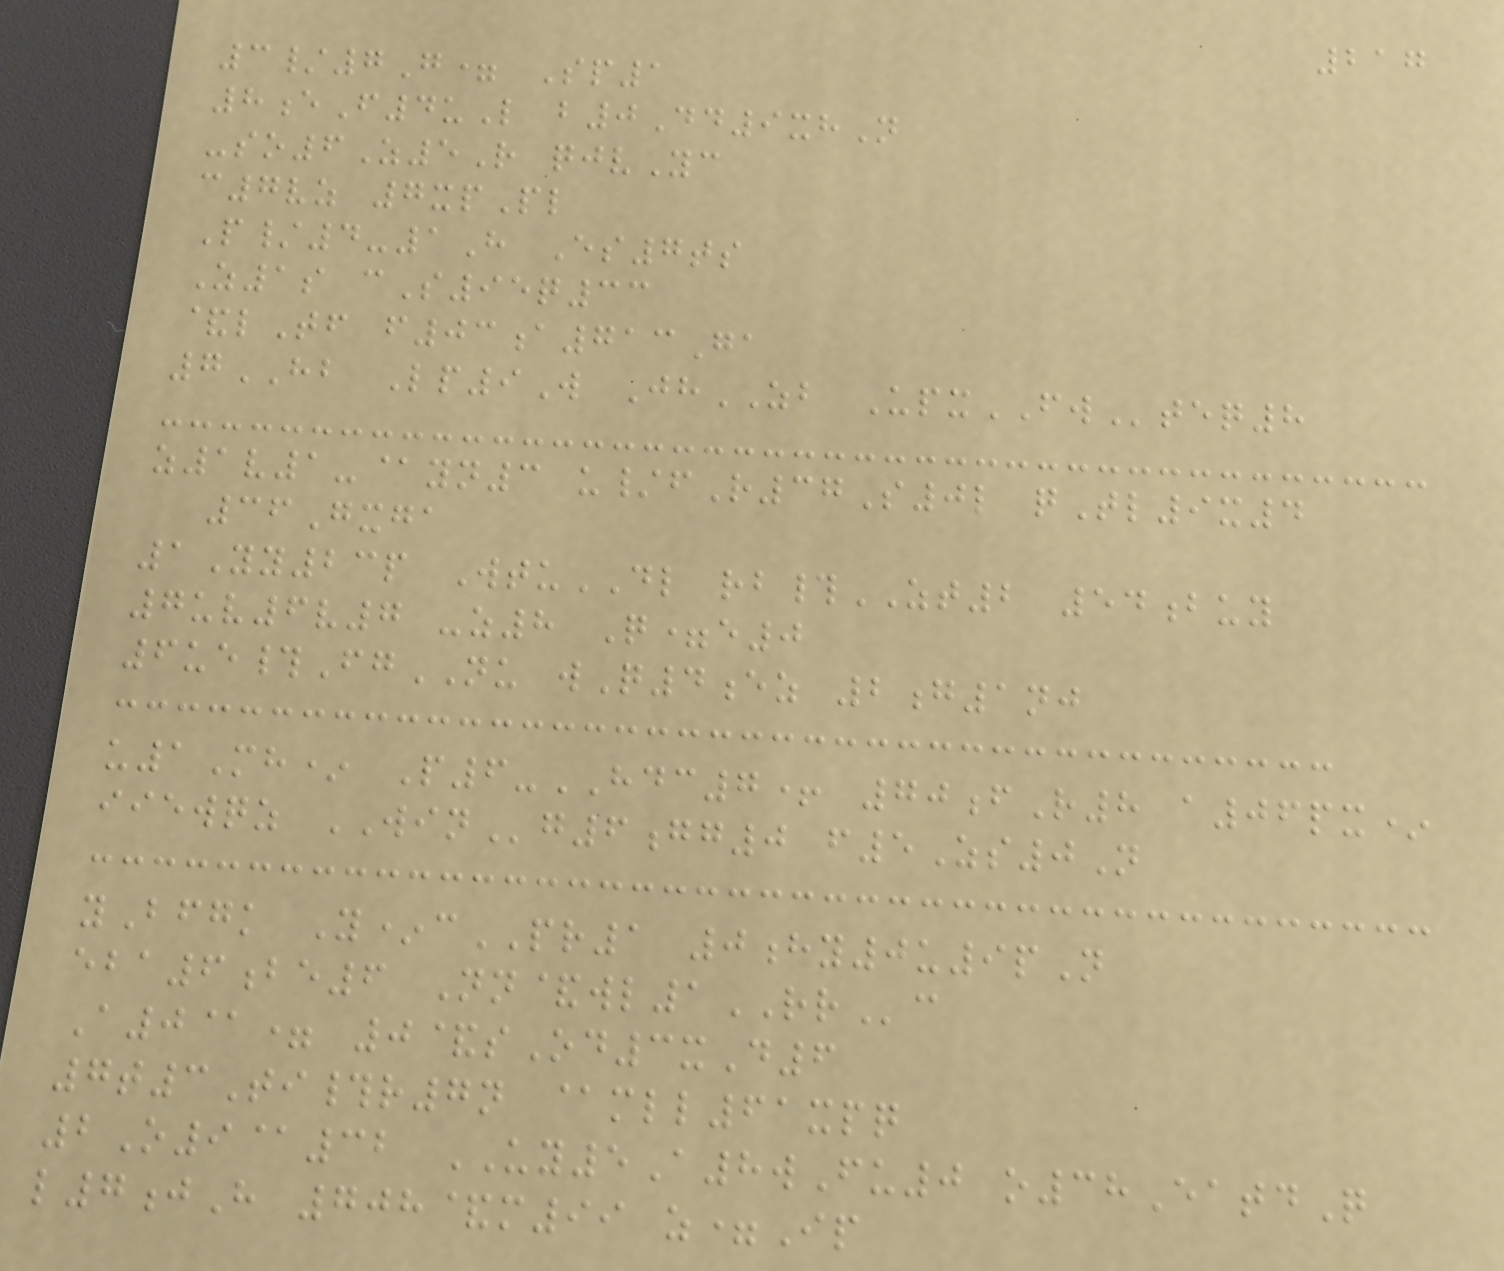217
3/7G= Sp1
8eF4uL b0Dd9xhN
-so6Z5R qjvYc
c7vz 7xpPl
P/4-1H Es7ts
Z1s cS95q33
&lTf f03a713Ga
7HB Lp9W JhZB UpxFWteq8
z1v1-@yn3 u/fR37S0l qTl9x4
36Gxga
1Yy23p WtuDL rb#ZT2 54buy
7uv6v7 -z8 Q=e0
6ue#FgNU wQ4ez 2g1nj
u1Mh* P6-HDC7+ 70fR8 a06px*
iiewqz WINg6gg0 f5Zs0N
yBfgk Y*cPR1 0hy0u9pN
eba6be6 Nn&wl1RRc
A0@= 0&sOd3xD6
7t3Ti#r7n @mll61xpq
2O9@32 UY5A8wFu0 o38EatdQ
l7jH 708&m99 z=Ip
